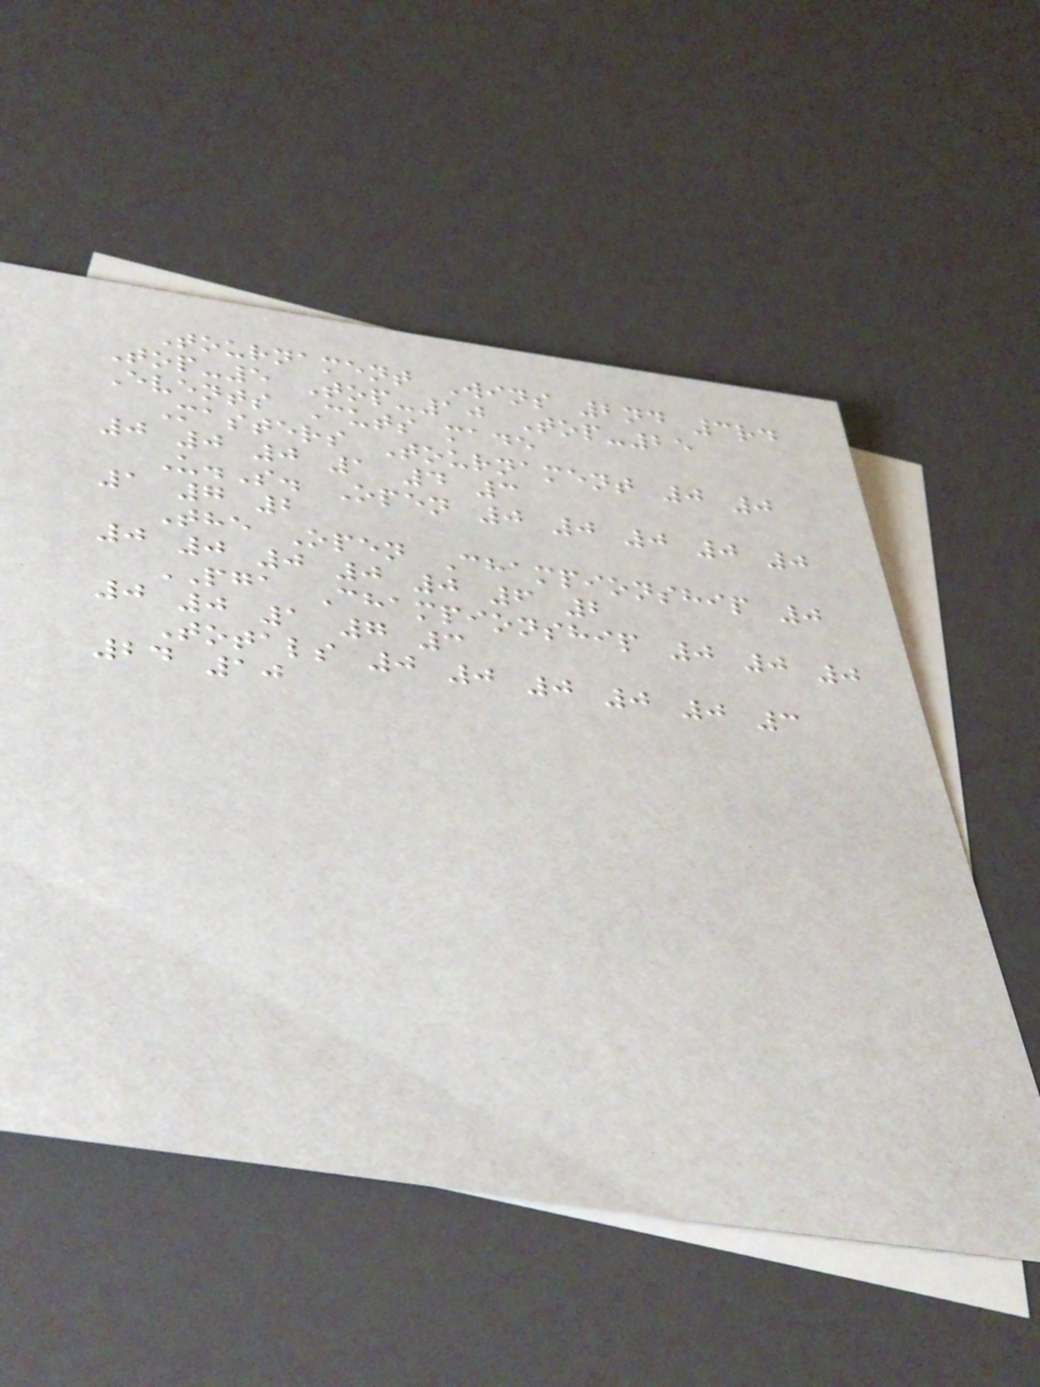Tournament Wins 2nd 3rd
Top-5 Top-10 Top-25
Events Cuts made
Masters Tournament 0 0
0 0 0 1 4 3
U.S. Open 0 0 0 0 0
1 7 2
The Open Championship 0
0 0 0 0 0 6 2
PGA Championship 0 0 0
0 0 1 7 3
Totals 0 0 0 0 0 3
24 10
